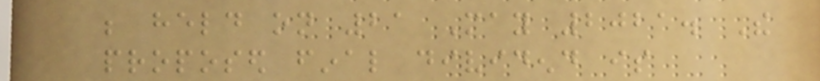be held on 21 May 2021. The
proposed final dividend is
